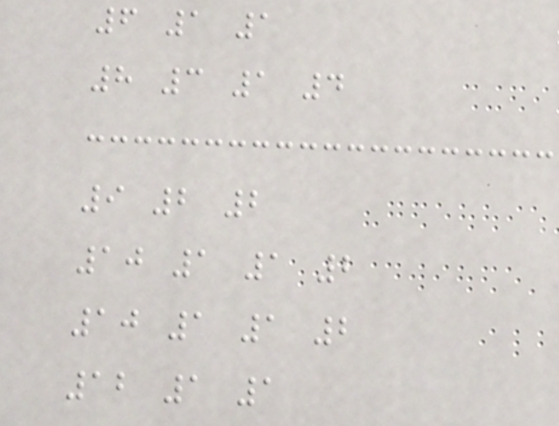6 1 1
8 3 1 4
9 2 2
10 1 1 2
10 1 1 2
12 1 1
